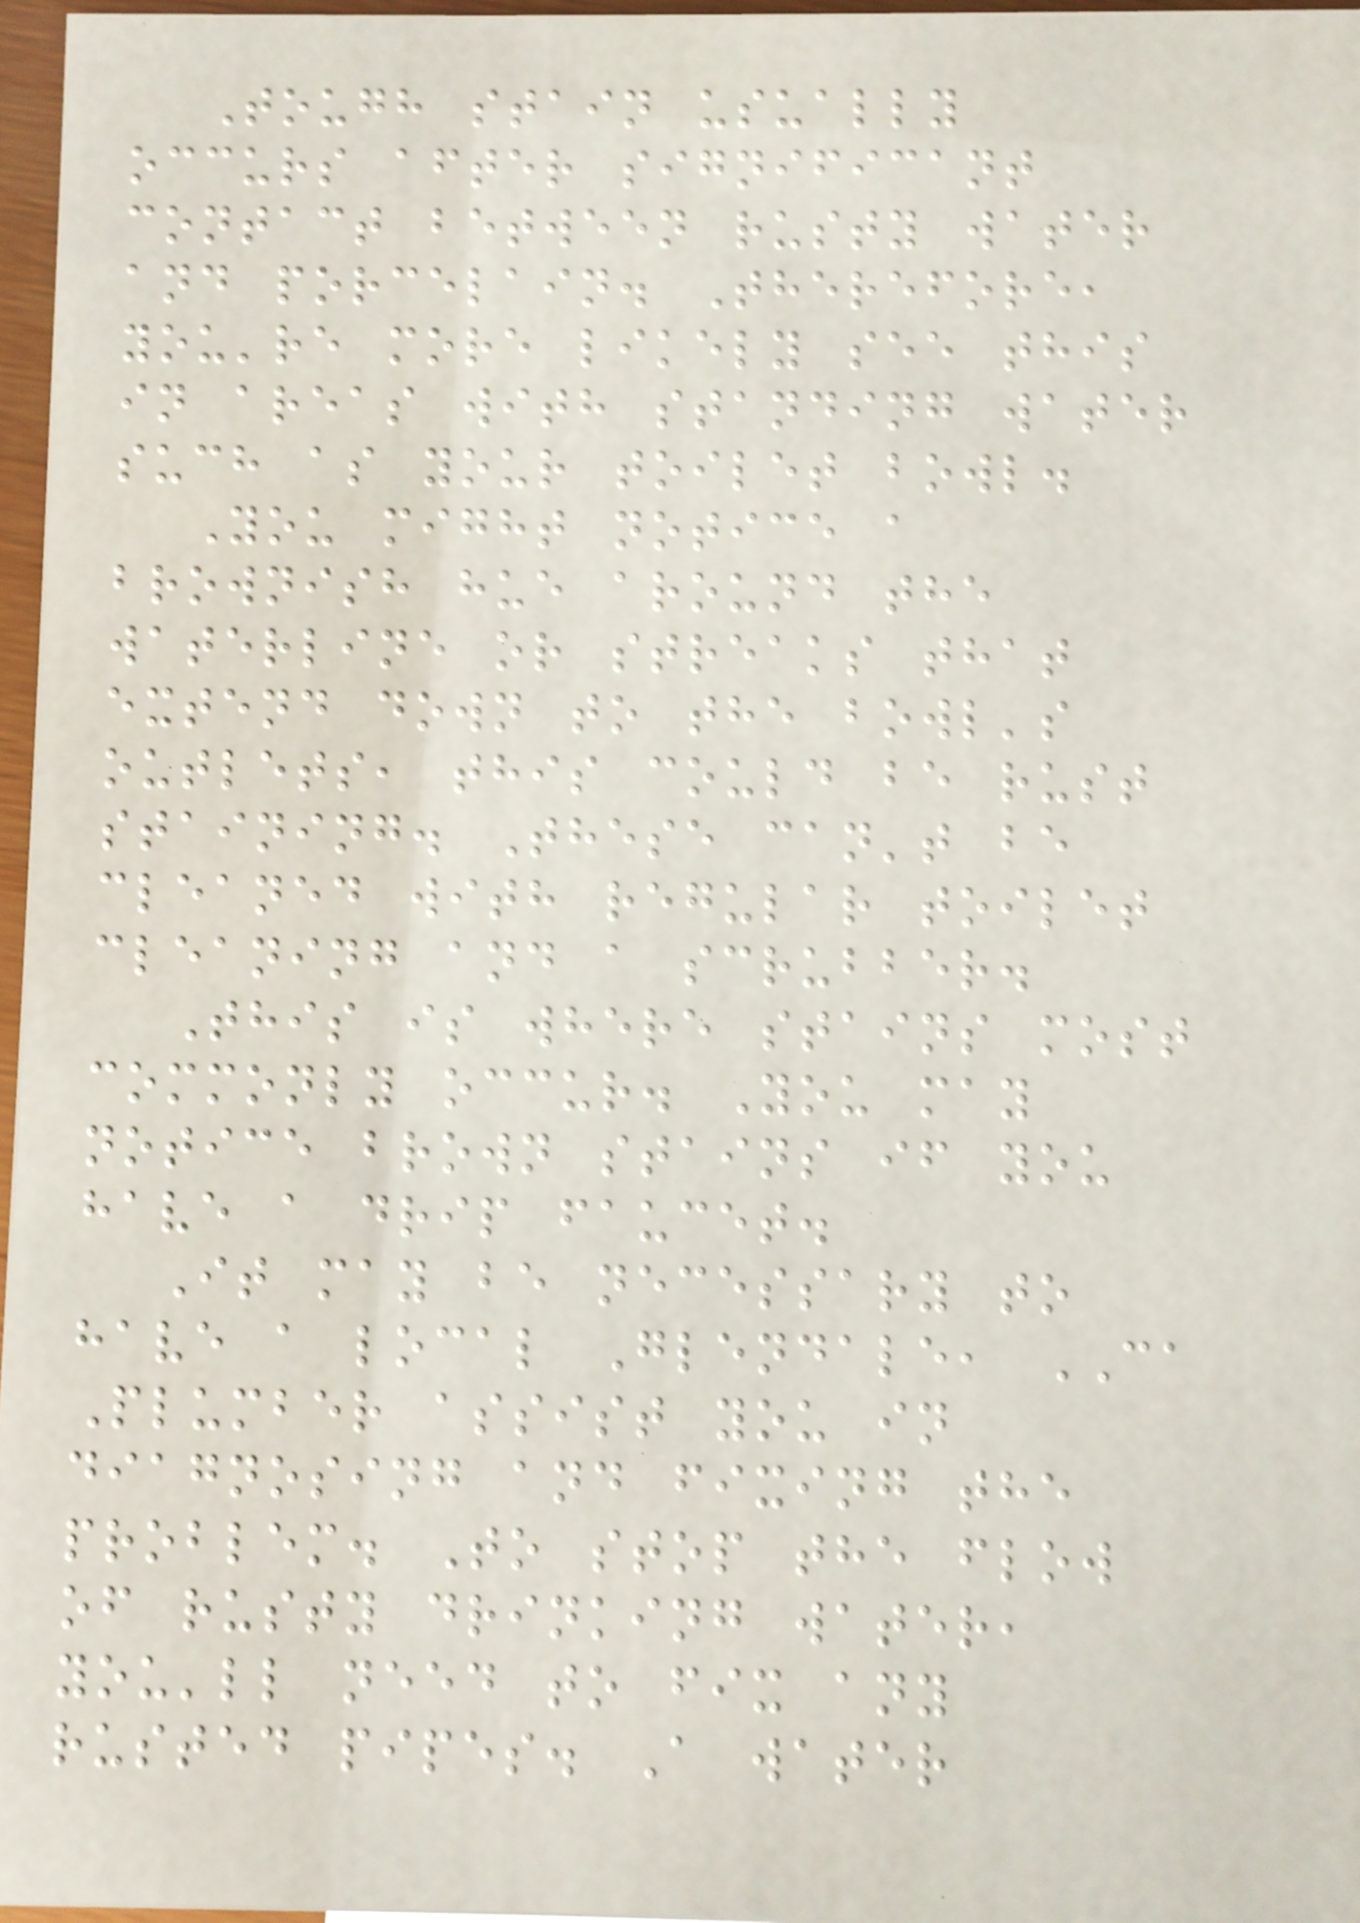Tough stain usually
occurs after significant
contact between rusty water
and porcelain. Therefore,
you're more likely see this
in areas with standing water
such as your toilet bowl.
You might notice a
brownish hue around the
waterline or streaks that
extend down to the bowl's
outlets, this could be rust
staining. These can't be
cleaned with regular toilet
cleaning and a scrubber.
This is where stains most
commonly occur. You may
notice brown stains if you
have a drip faucet.
It may be necessary to
have a local Glendale, CA
Plumber assist you in
diagnosing and fixing the
problem. To stop the flow
of rusty drinking water,
you'll need to fix any
rusted pipes. A water
